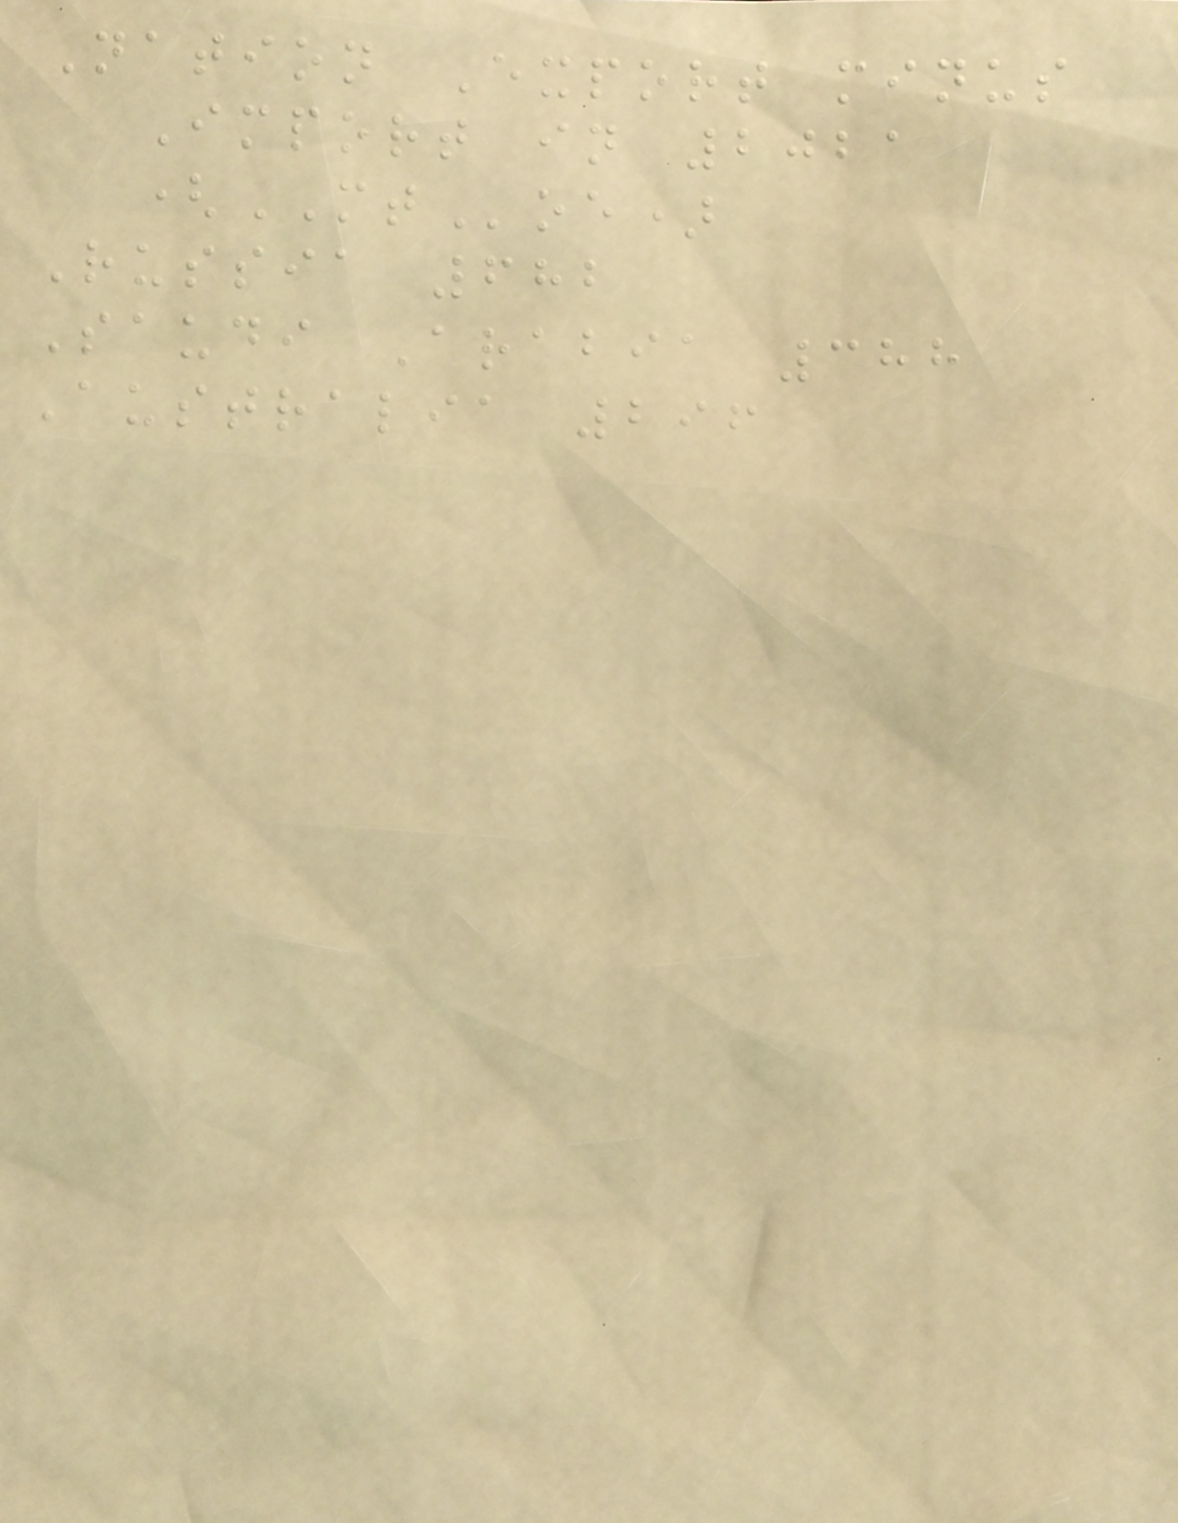Nation Export minus
Import in 2021
(MToe)
Russia 682
Saudi Arabia 388
Australia 296
